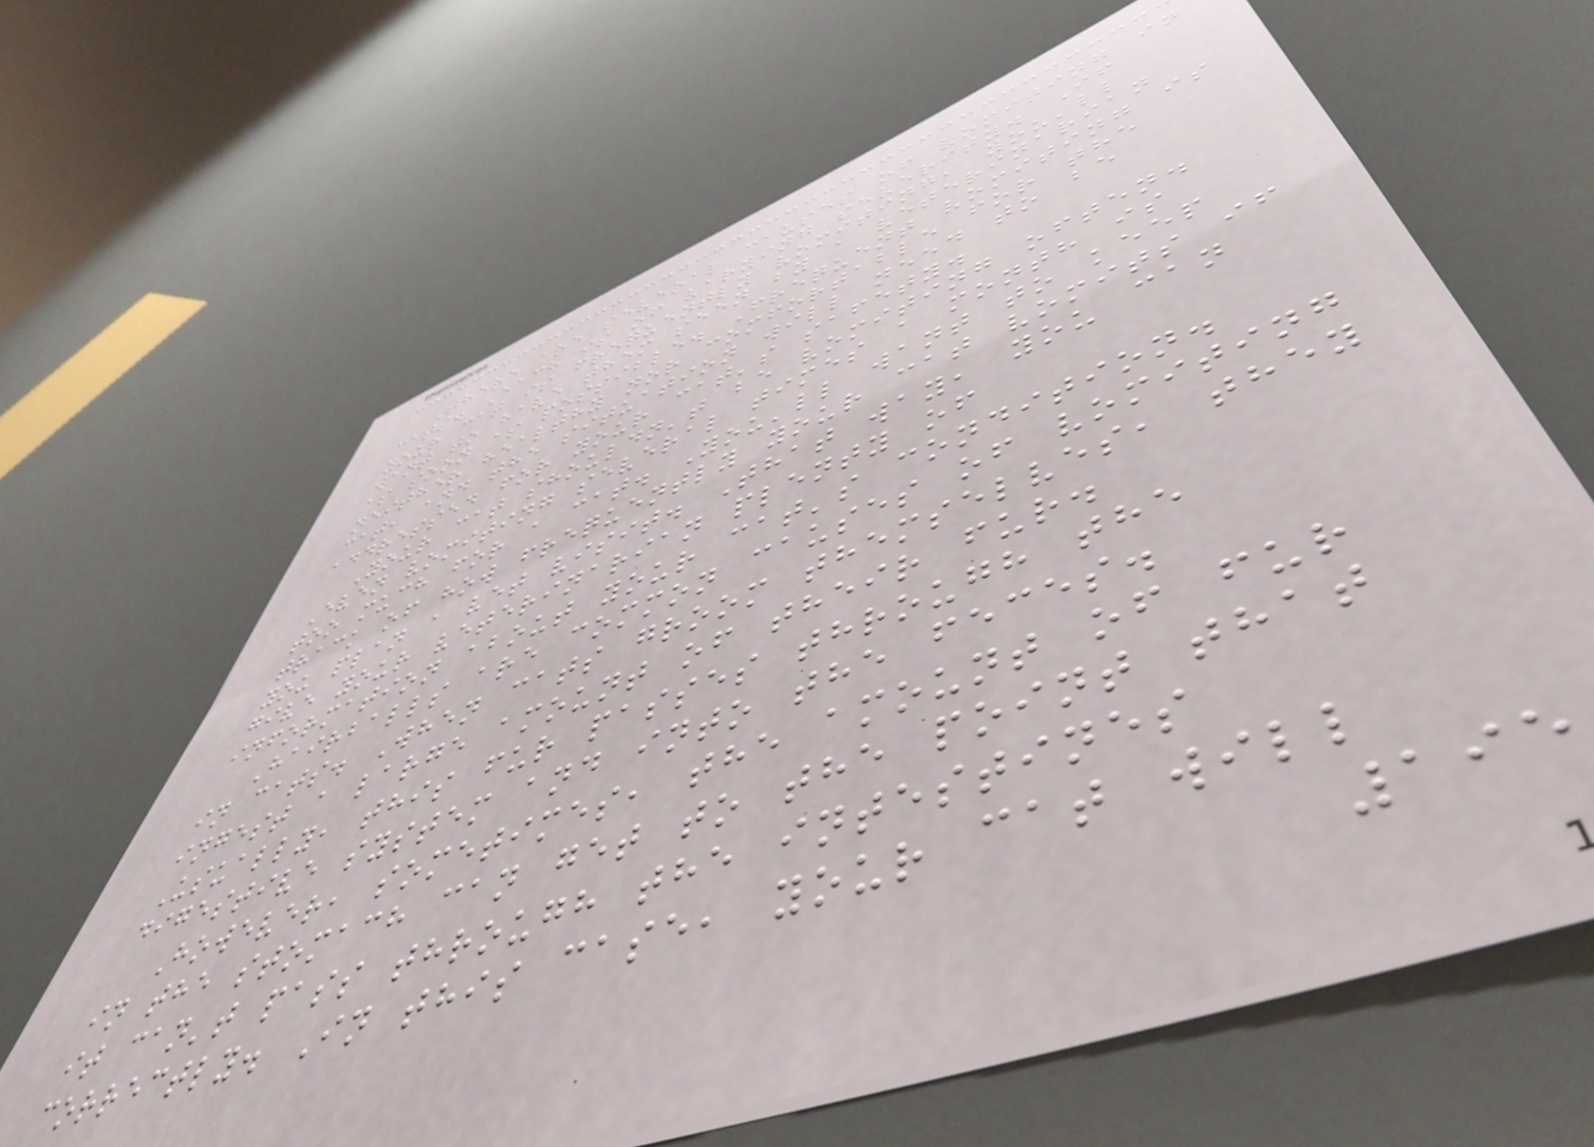There are several causes of vomiting in
cats. Each is of varying severity. If
your cat is frequently vomiting, you'll
want to have them seen by a veterinarian
as soon as possible. Frequent vomiting is
neither healthy nor comfortable for the
cat, and the situation will need to be
addressed for your cat's safety.
Your cat shouldn't be vomiting often.
Even vomiting several times a month is
too much for a cat. You'll want to keep
track of how frequently your cat vomits if
you plan a vet visit. That way, you can
give your veterinarian plenty of
information about your cat's condition.
Hairballs are common causes of vomiting
in cats. When cats groom themselves, they
ingest a large amount of their fur.
Usually, this fur passes through the
digestive system and into the feces.
However, sometimes, the amount of fur
in the stomach can get to the point that
it can't pass through the intestines
correctly. In this case, your cat will
195
